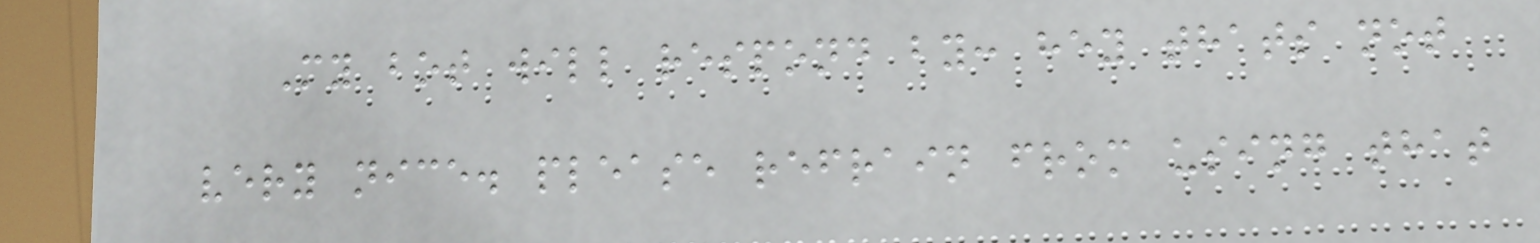My bot will respond by: hey thats not
very nice. please refrain from using that
